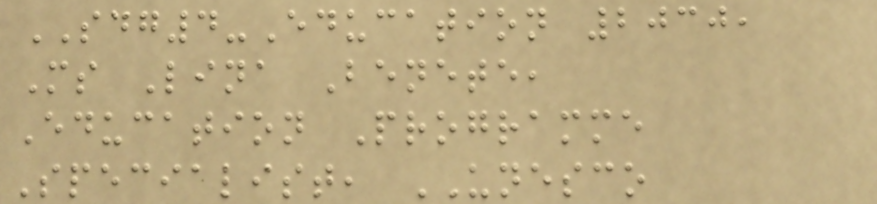SDG4-Education 2030,
Ms Lina Benete,
Education Programme
Specialist, UNESCO
